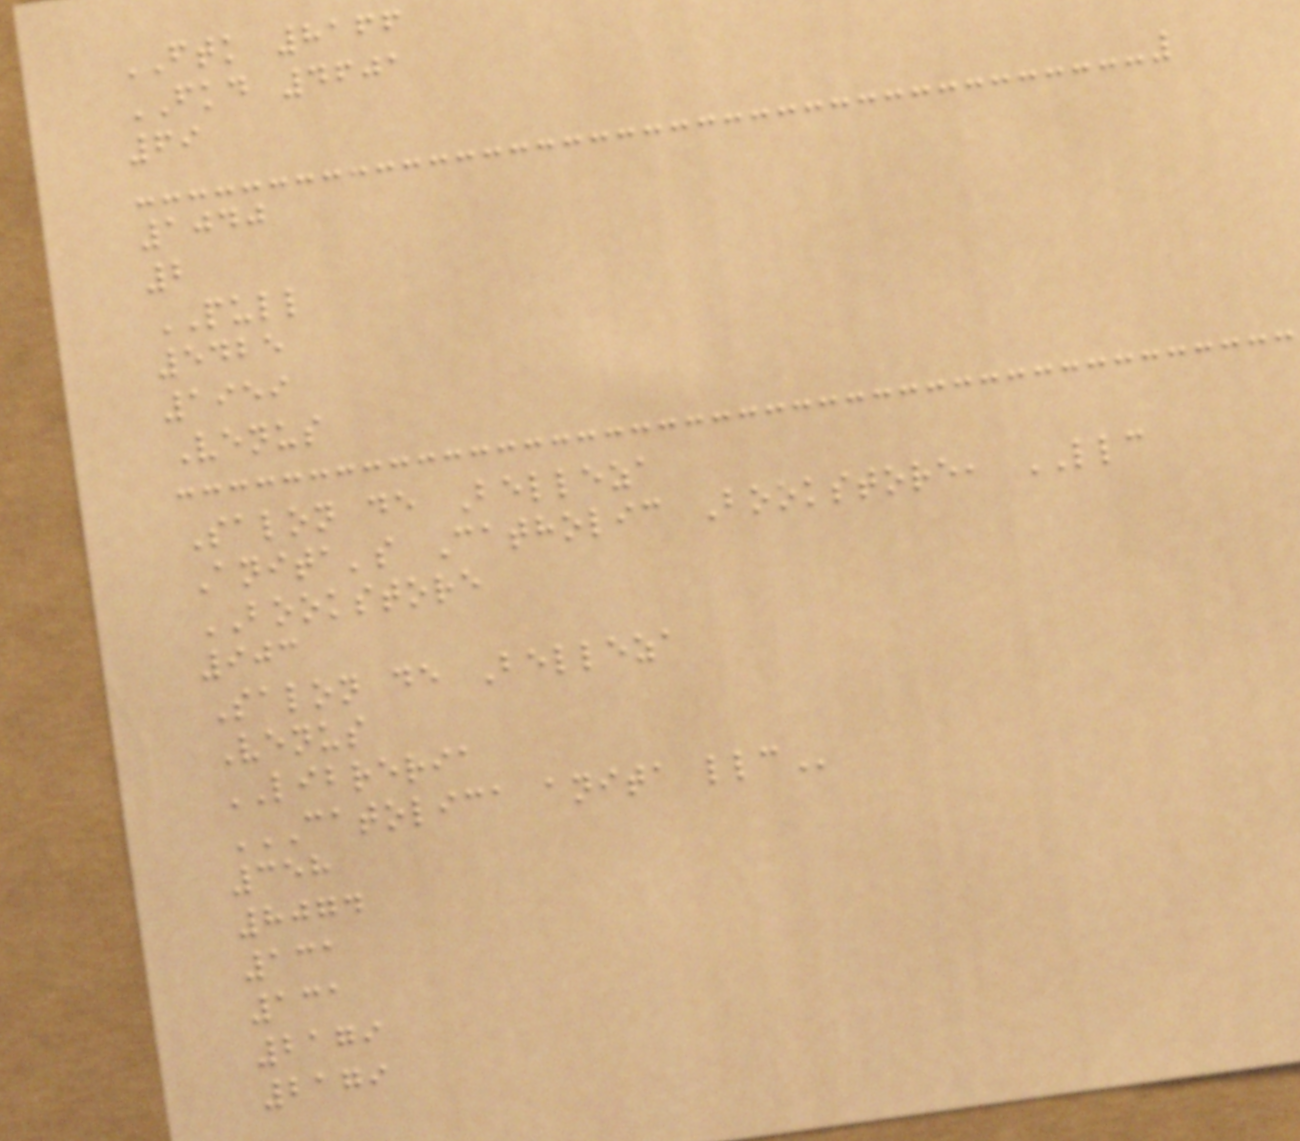FTK 8166
FKD 4601
69
1040
2
PULL
5425
1959
Venus
Salon de Belleza
Anita's Catholic Bookstore, LLC
BOOKSTORE
903
Salon de Belleza
Venus
LIBRERIA
CATOLICA ANITA LLC
358
8074
131
131
2179
2179
